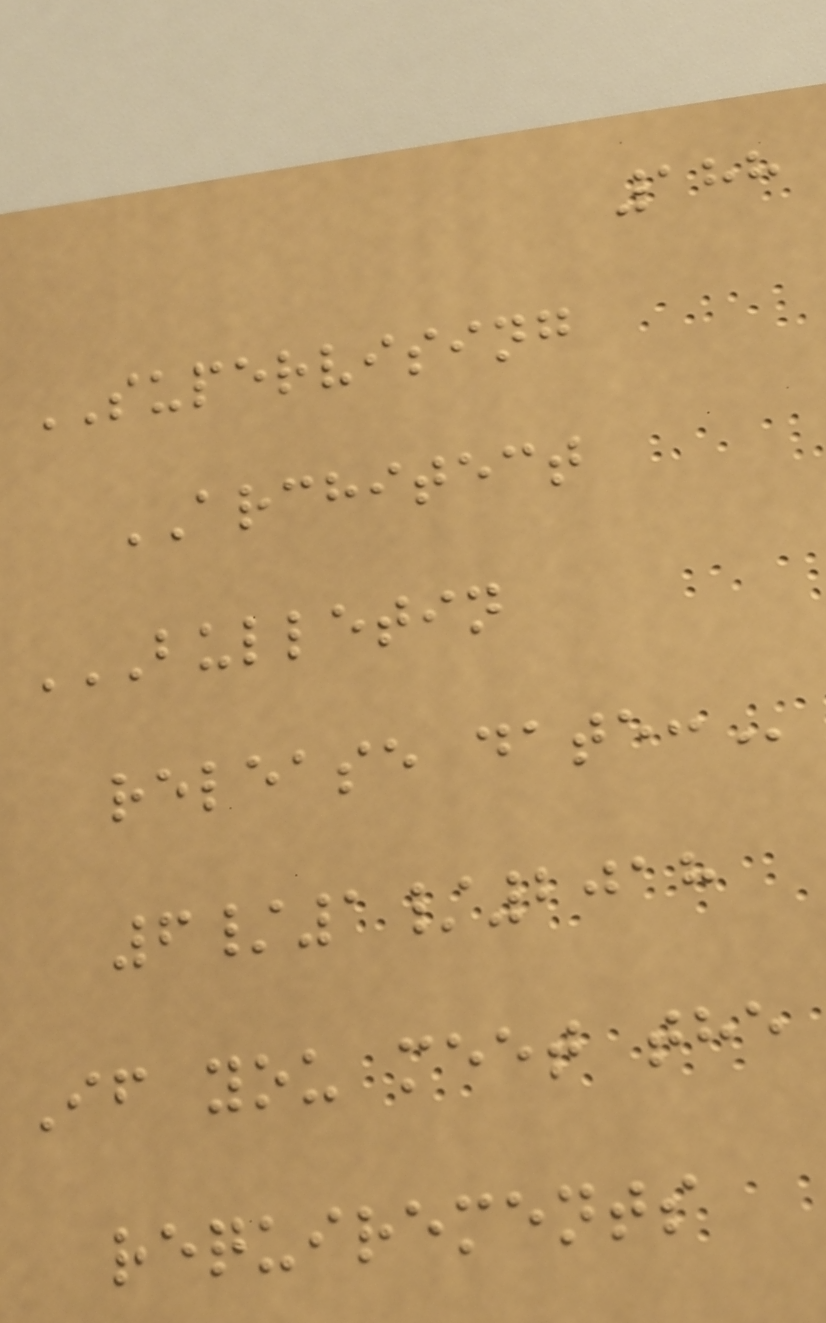188
SUPERVISING
ARCHITECT
BULLETIN
RELEASE DATE:
6/1/2018
If you meet the
requirements
